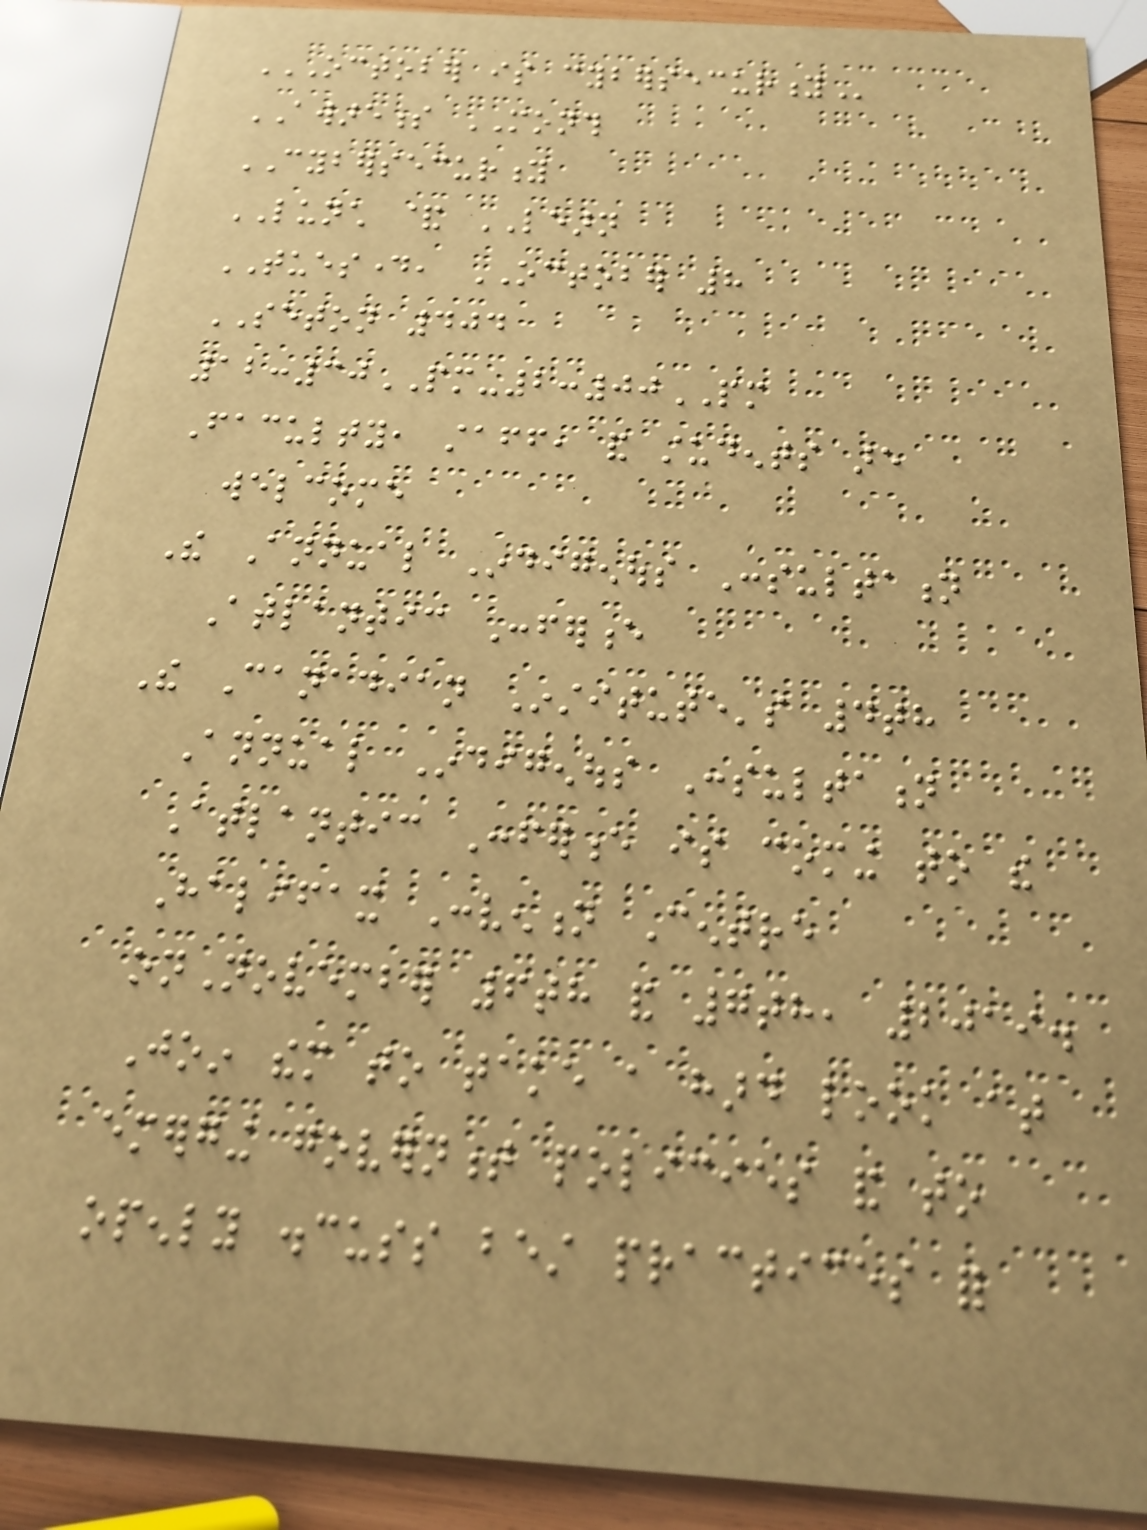OCTOBER IS CYBERSECURITY
AWARENESS MONTH
CYBERSECURITY
LUNCH & LEARN
TUESDAY, OCTOBER 8
SETON 404
12:30PM-2:00PM
Faculty, staff, and students are
welcome
The Annual Indigenous Consultation
Atlantic Conference
The Canadian Institute's 4th
Annual Indigenous Consultation
Atlantic Conference is coming to the
Halifax Convention Centre
onNovember 6th and 7th, 2019.
Join them to take a hard look at
emerging government policies and to
openly discuss best practices for
